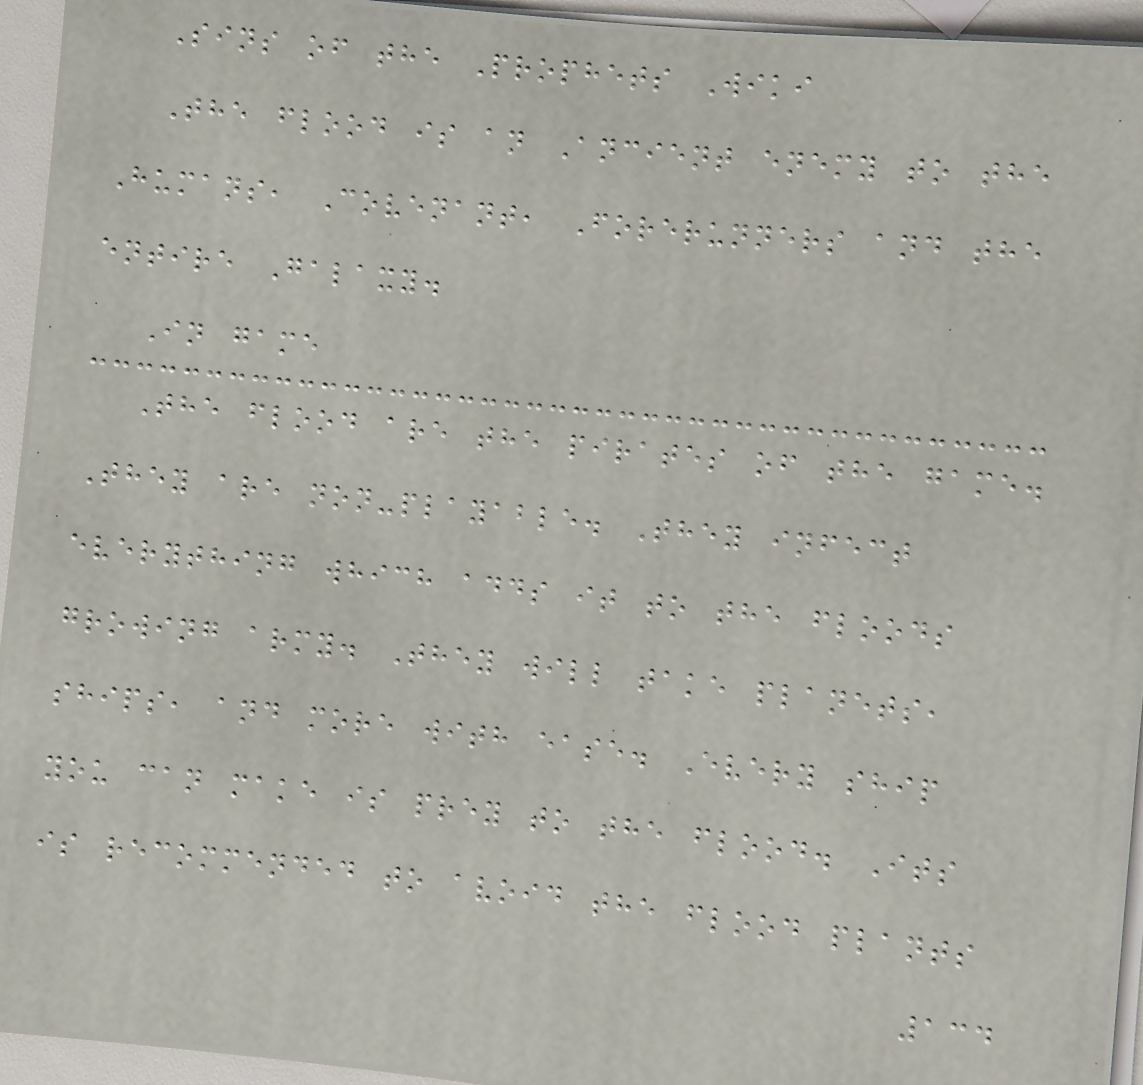Sins of the Prophets Wiki
The flood is an Ancient enemy to the
Humans, Covenant, Forerunners and the
entire Galaxy.
In game
The flood are the pirates of the game.
They are non-playable. They infect
everything which adds it to the floods
growing army. They will take planets,
ships, and more with ease. Every ship
you can make is prey to the flood. Its
is recommended to avoid the flood plants
134
